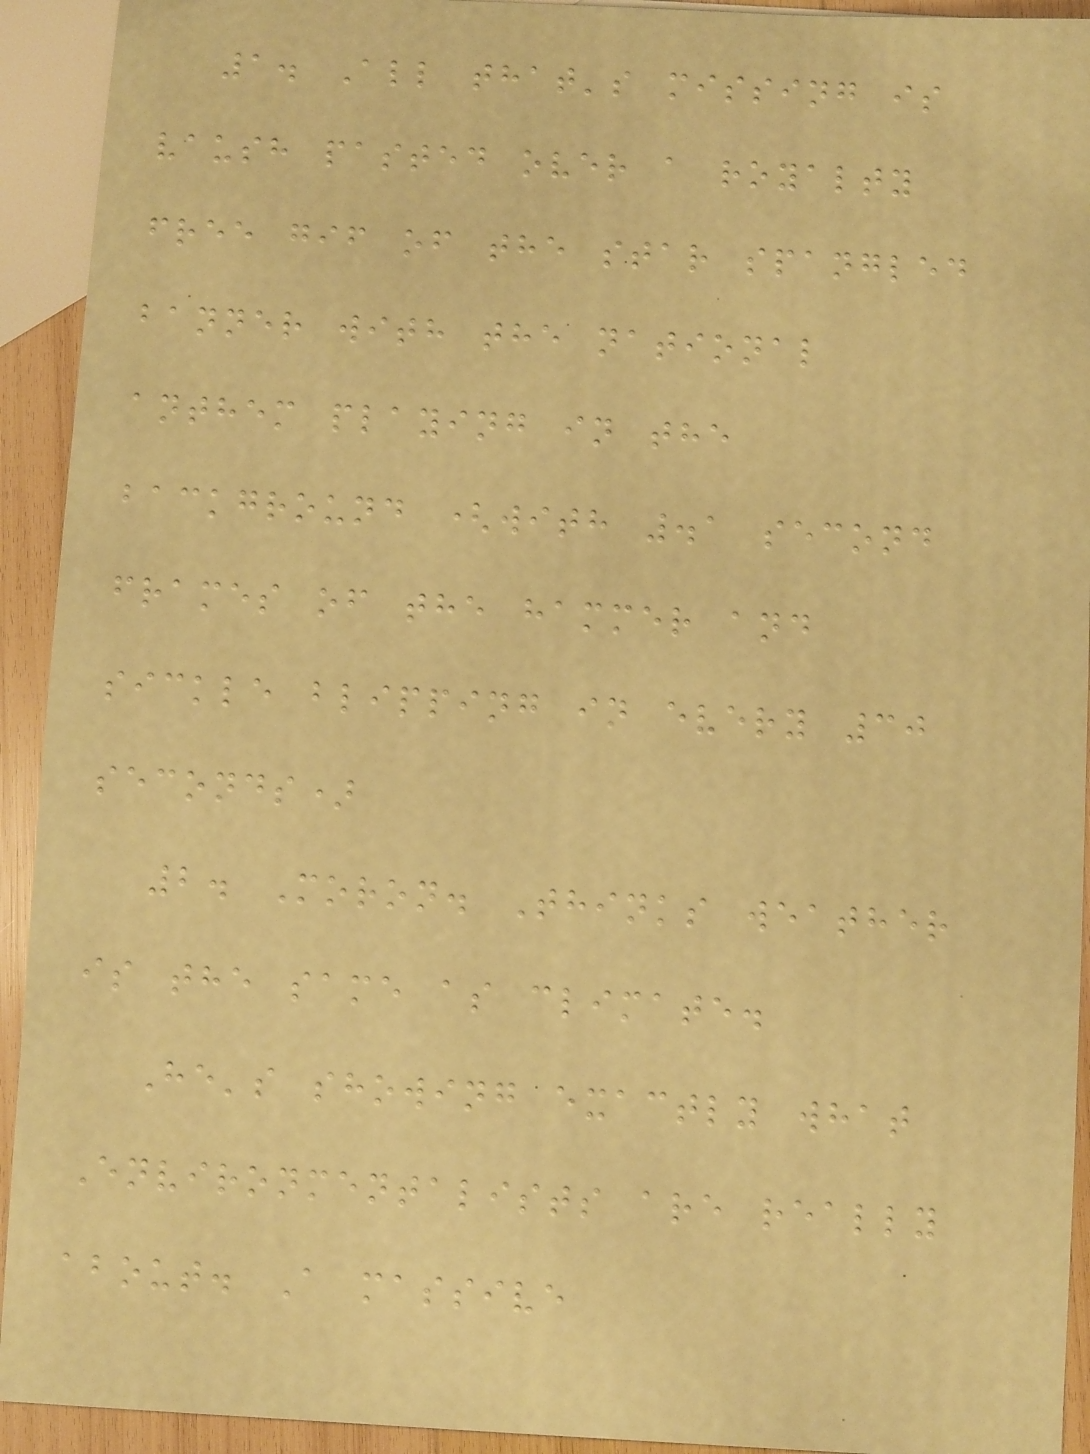1. All that's missing is
vaush pasted over a royalty
free gif of the star spangled
banner with the national
anthem playing in the
background (with .1 second
frames of the hammer and
sickle blipping in every 30
seconds)
2. Moron. Thinks weather
is the same as climate.
He's showing exactly what
Environmentalists are really
about. A massive
